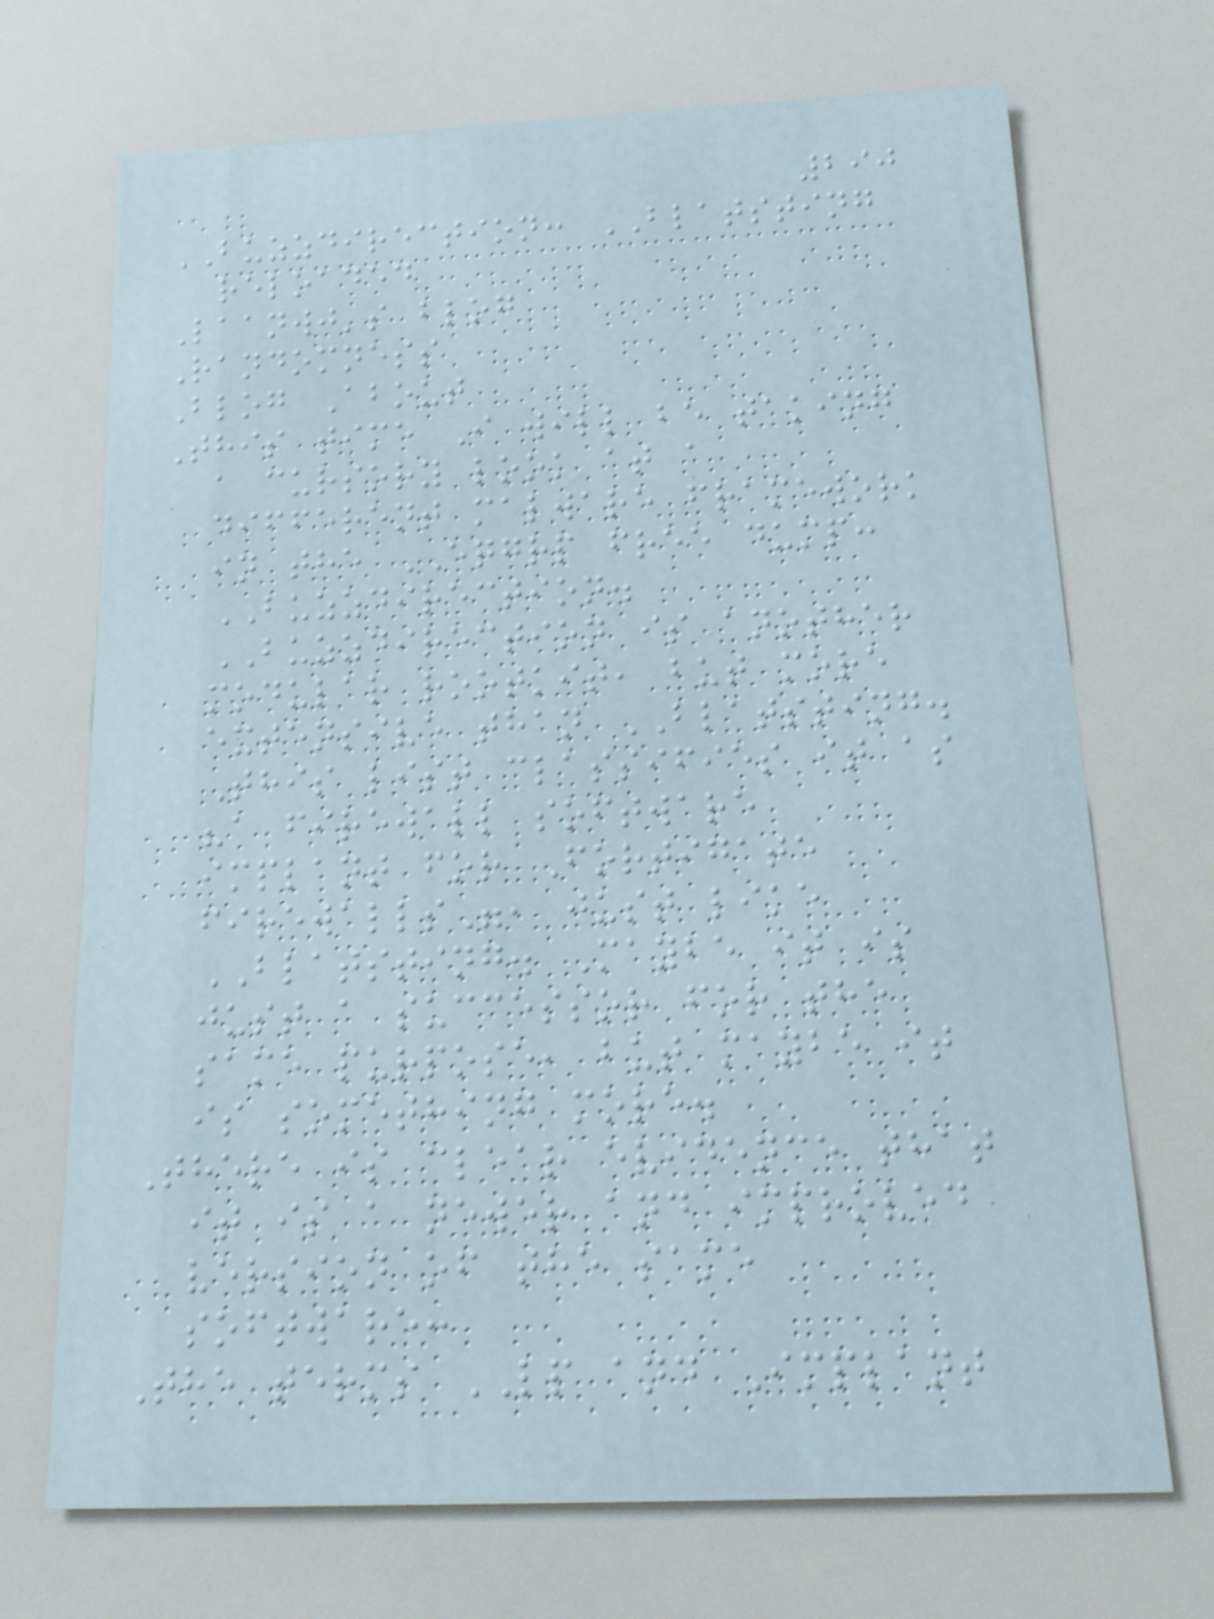290
BUZZDIRECTION: BLATSTING
reloaded
Laanwj's blog
Randomness
Blog About
This time I will be taking
a cursory look at a
different malware framework
in the EQGRP free dump:
BUZZDIRECTION.
BUZZDIRECTION is another
modular rootkit, but more
extensive than BLATSTING.
This list classifies it as
"a firewall software
implant for Fortigate
firewalls", just like
BLATSTING. Maybe it is
just a successor for the
same purpose, but maybe it
is something more.
There is clear evidence that
it is a newer and improved
version of the same
software:
The terms LP and Implant
